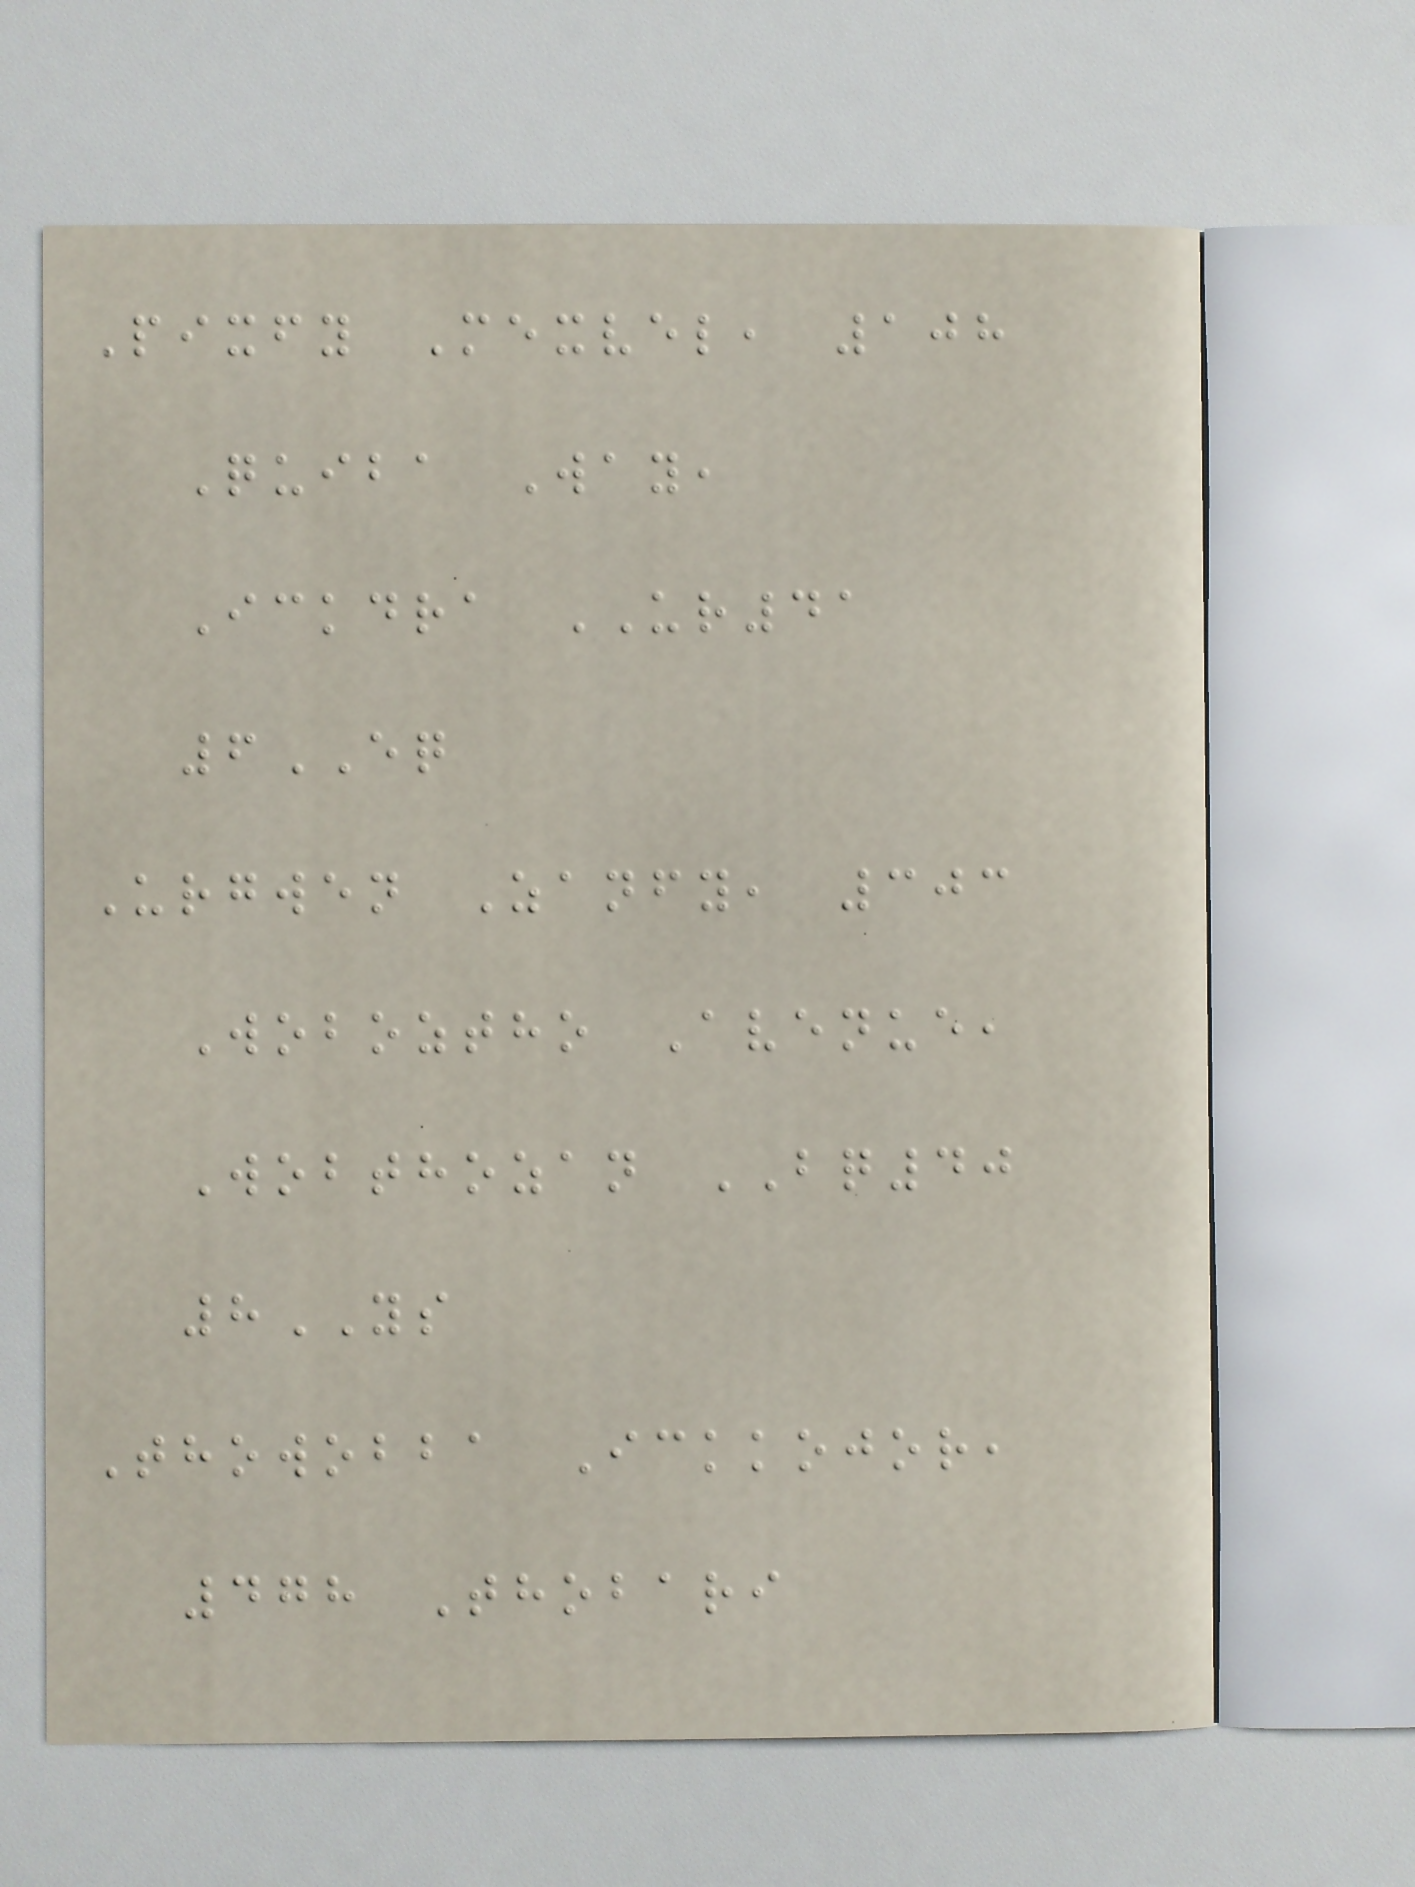Pixfy Mexvel, 108
Quiba Way,
Ickdra UR41
6EQ
Urgwen Zanfy, 303
Woboztho Avenue,
Wobthozan BQ40
8YS
Thowobba Ickkojor,
478 Thobari
